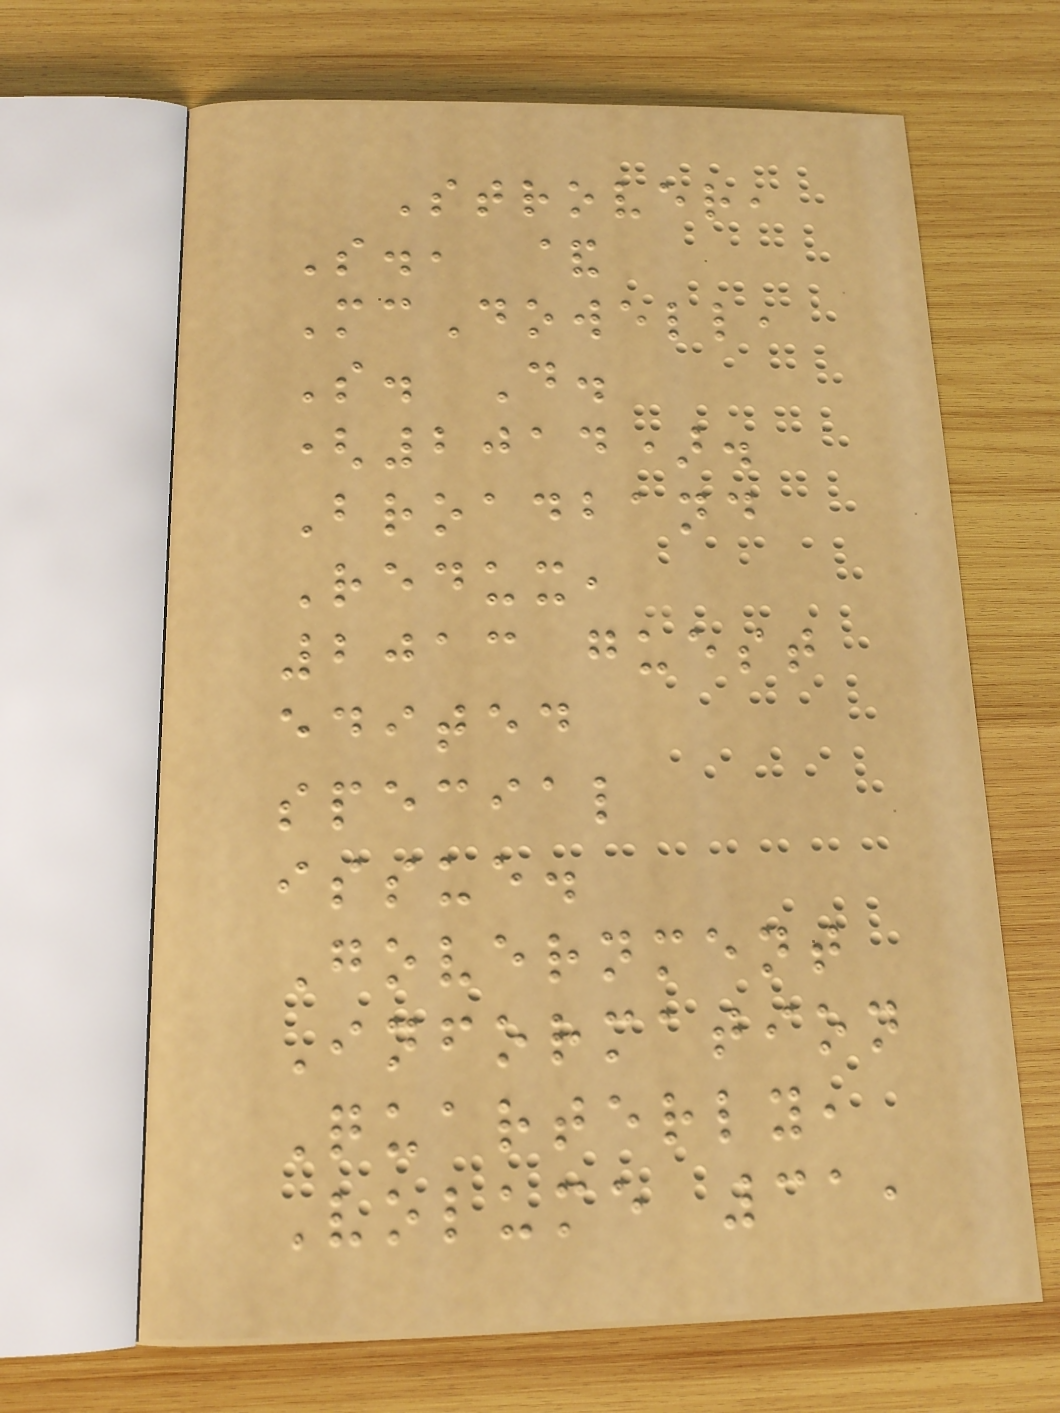Strover,
S., &
McDowell,
S. D.
(2014).
Broadband
Redux,
2013 guest
edited
special
issue.
Government
Information
Quarterly,
Volume 31,
